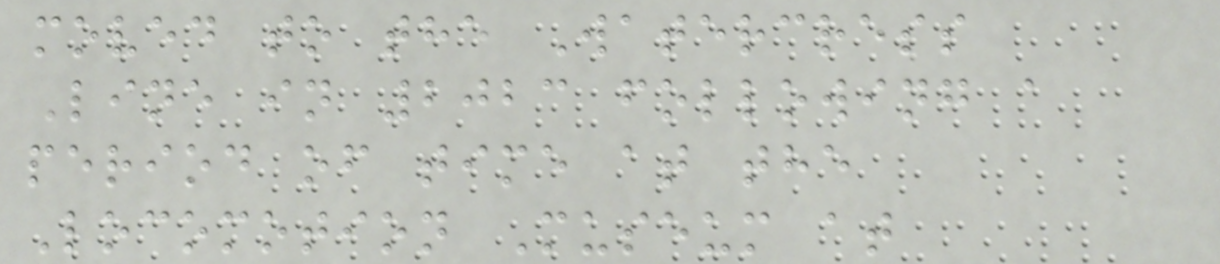moved to the Watercress
Line in 2023 following a
period of time at the
Locomotion Museum at
